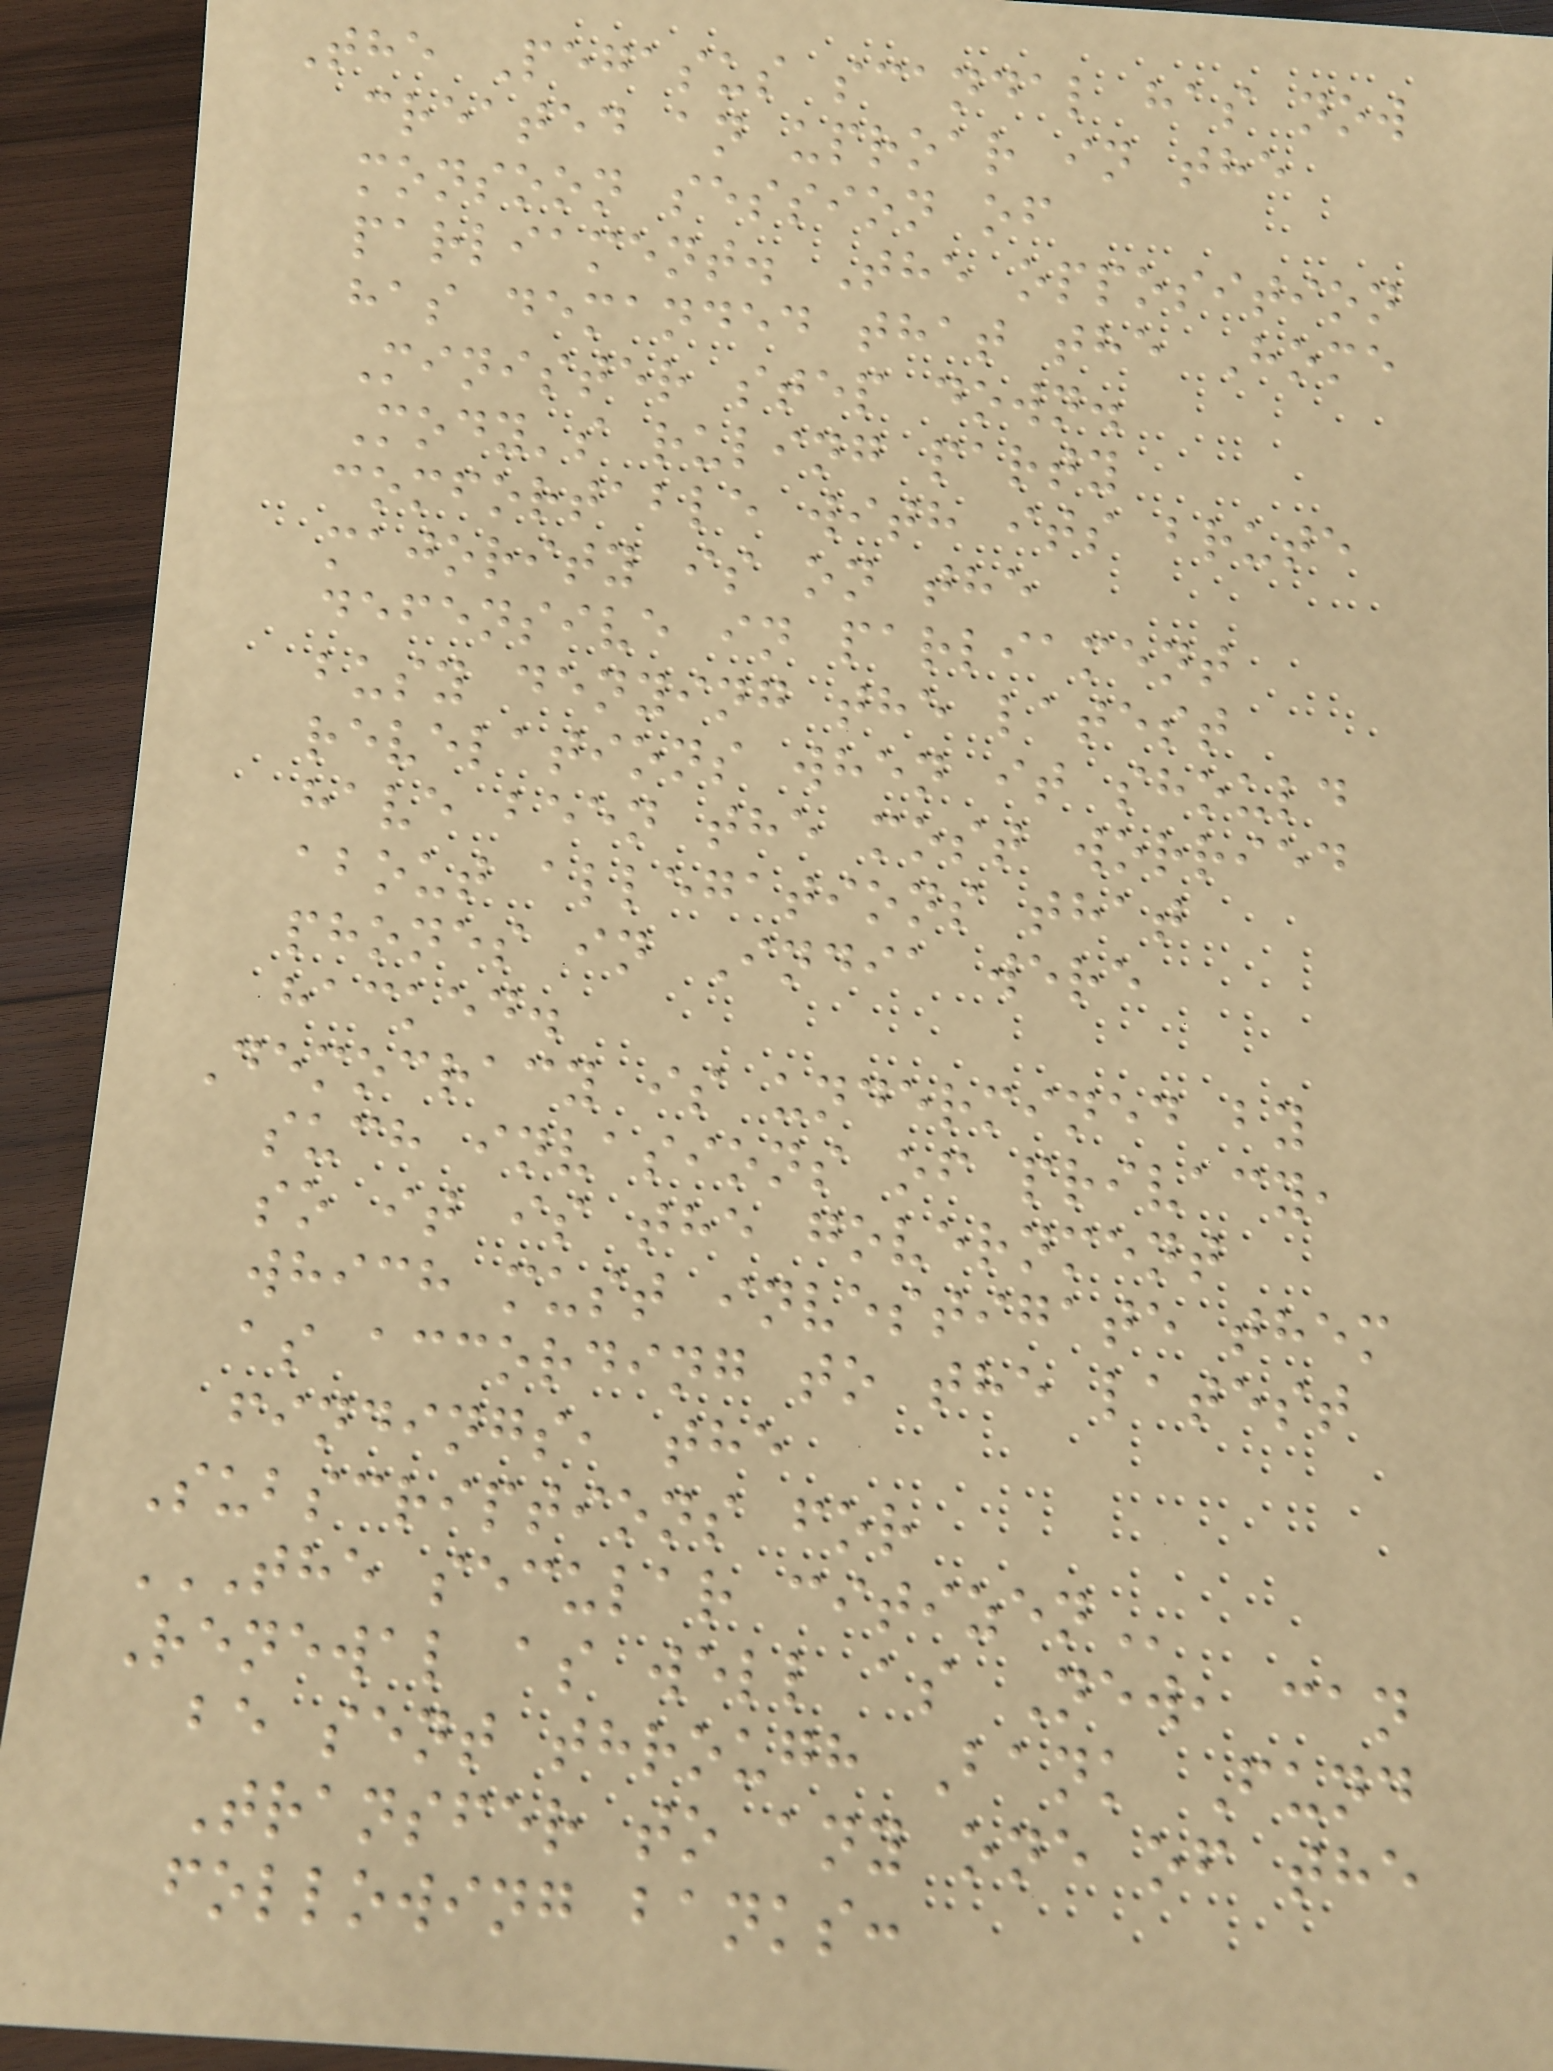The Pegasus scandal has now
created an uproar in the
monsoon session of
parliament. The opposition
has demanded that the Home
Minister step down.
Mody's ruling party
comfortable with its brute
majority is on the
defensive in parliament
busy denying the latest
revelations when it should
have been the most worried
about allegations that
phones in India were
hacked.
Democracy is undermined by
such invasions of privacy,
so it is the government
which must investigate them
as according to the latest
findings, the
Subscriptions for
THE SECULAR CITIZEN
Renewal as well as New, can
be sent through Bank Fund
Transfer to any one of the
following banks:
